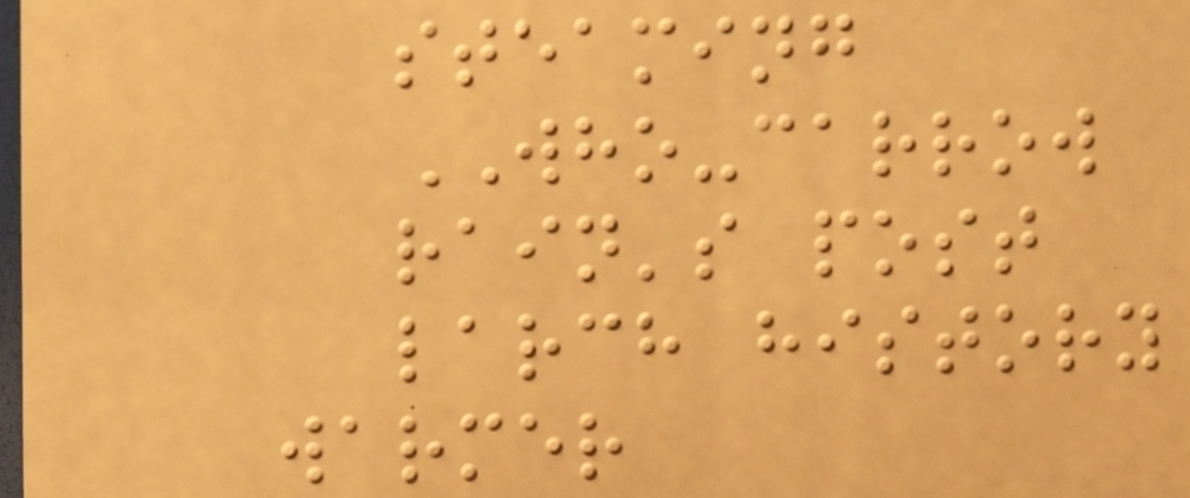steaming
WHO-carrow
rain's post
larch history
warmer
